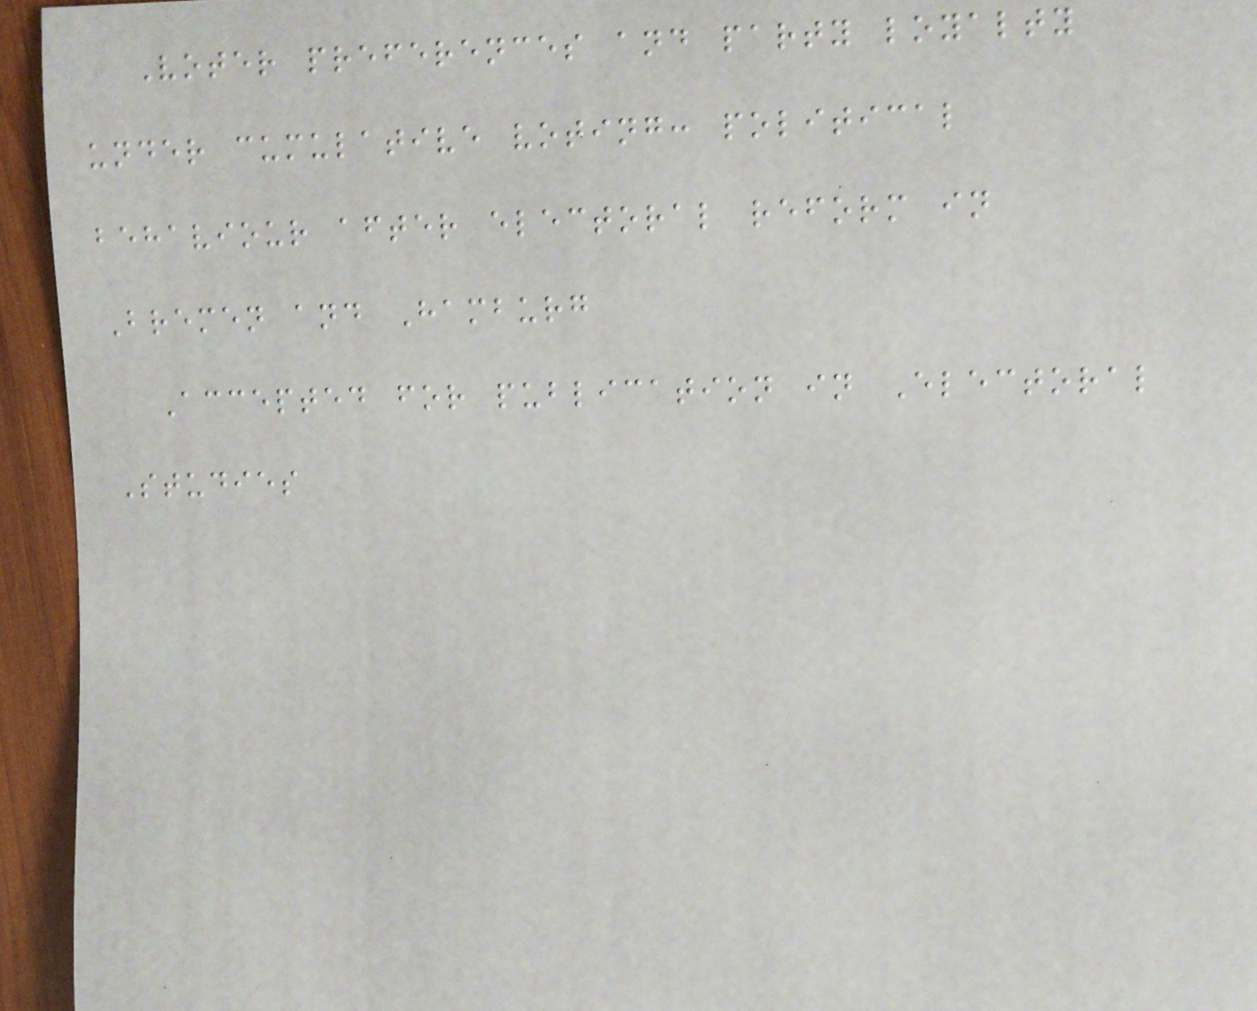Voter preferences and party loyalty
under cumulative voting: political
behaviour after electoral reform in
Bremen and Hamburg
Accepted for publication in Electoral
Studies
